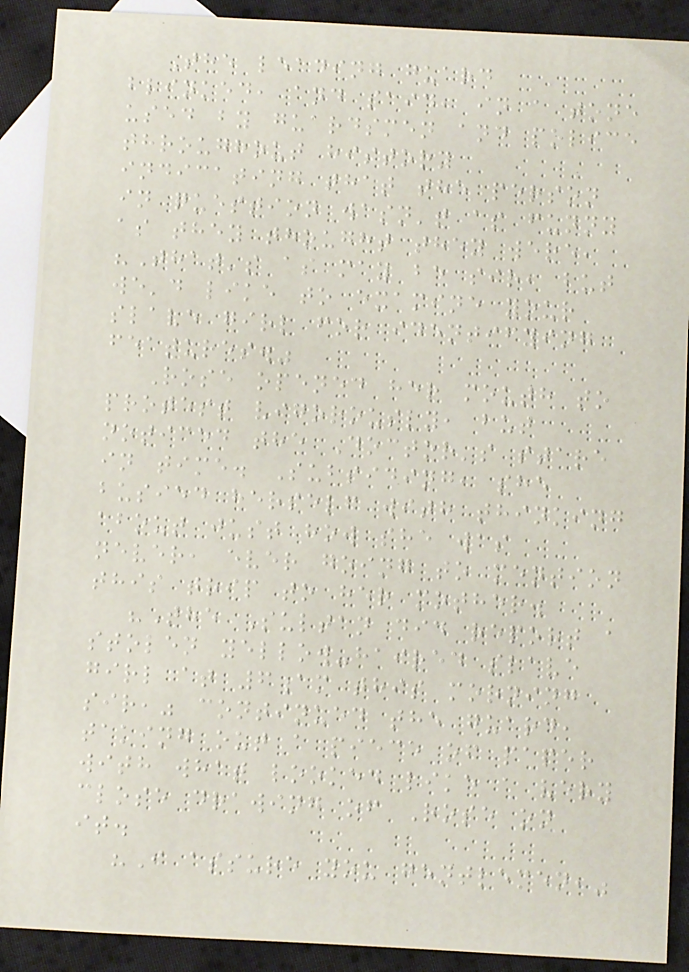The leading guard
blinked, and said, in a tone
used by guardsmen and police
throughout history
indicating that the person
in question wasn't as funny
as they thought they were,
"That's as may be sir, but
we'd like to examine your
slave girl for identifying
features."
Rose opened her mouth to
protest vigorously, but
noticed the Doctor's stare
in time. Subsiding, she
busied herself with thinking
about just how she was
never, ever going to mention
this trip to her mother.
"The Sultan did report a
stolen yellow-haired slave
girl at 6am this morning
sir," continued the guard,
taking out a piece of paper
with what looked like a very
close drawing of Rose on
it.
"I assure you gentlemen,"
